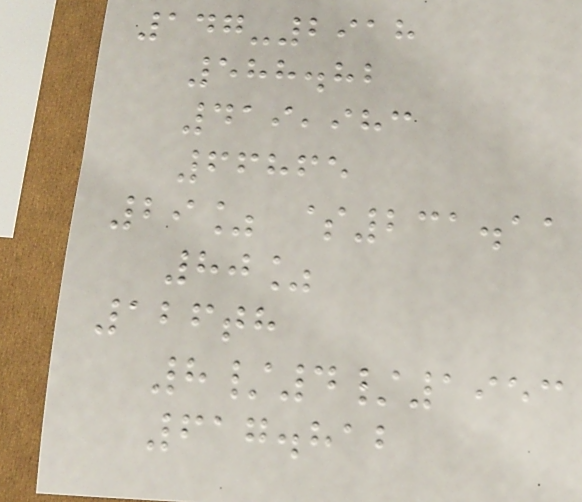147-2918
588.82
419,983
66865
29% $231.11
80%
126th
8/4/1953
617.812
